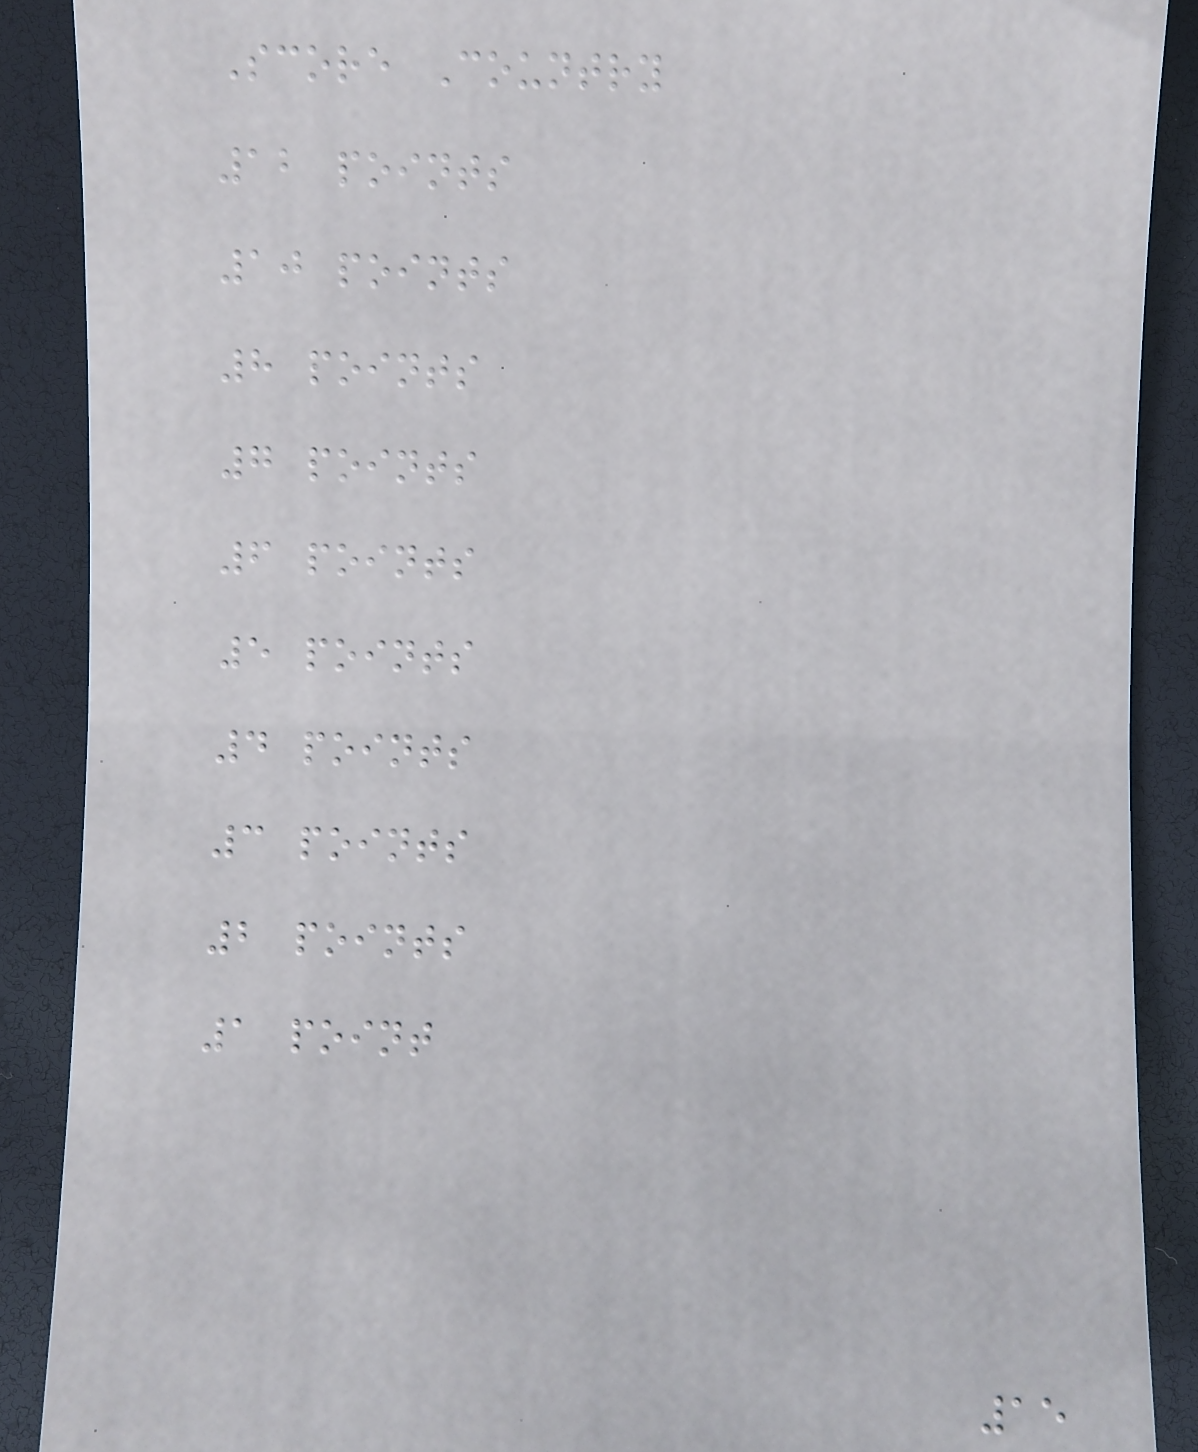Score Country
12 points
10 points
8 points
7 points
6 points
5 points
4 points
3 points
2 points
1 point
15
